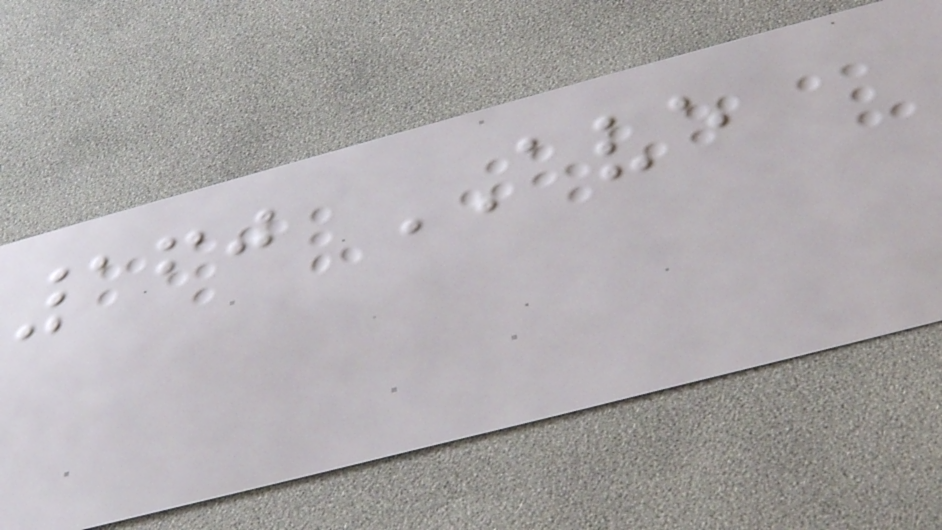160 AVE
